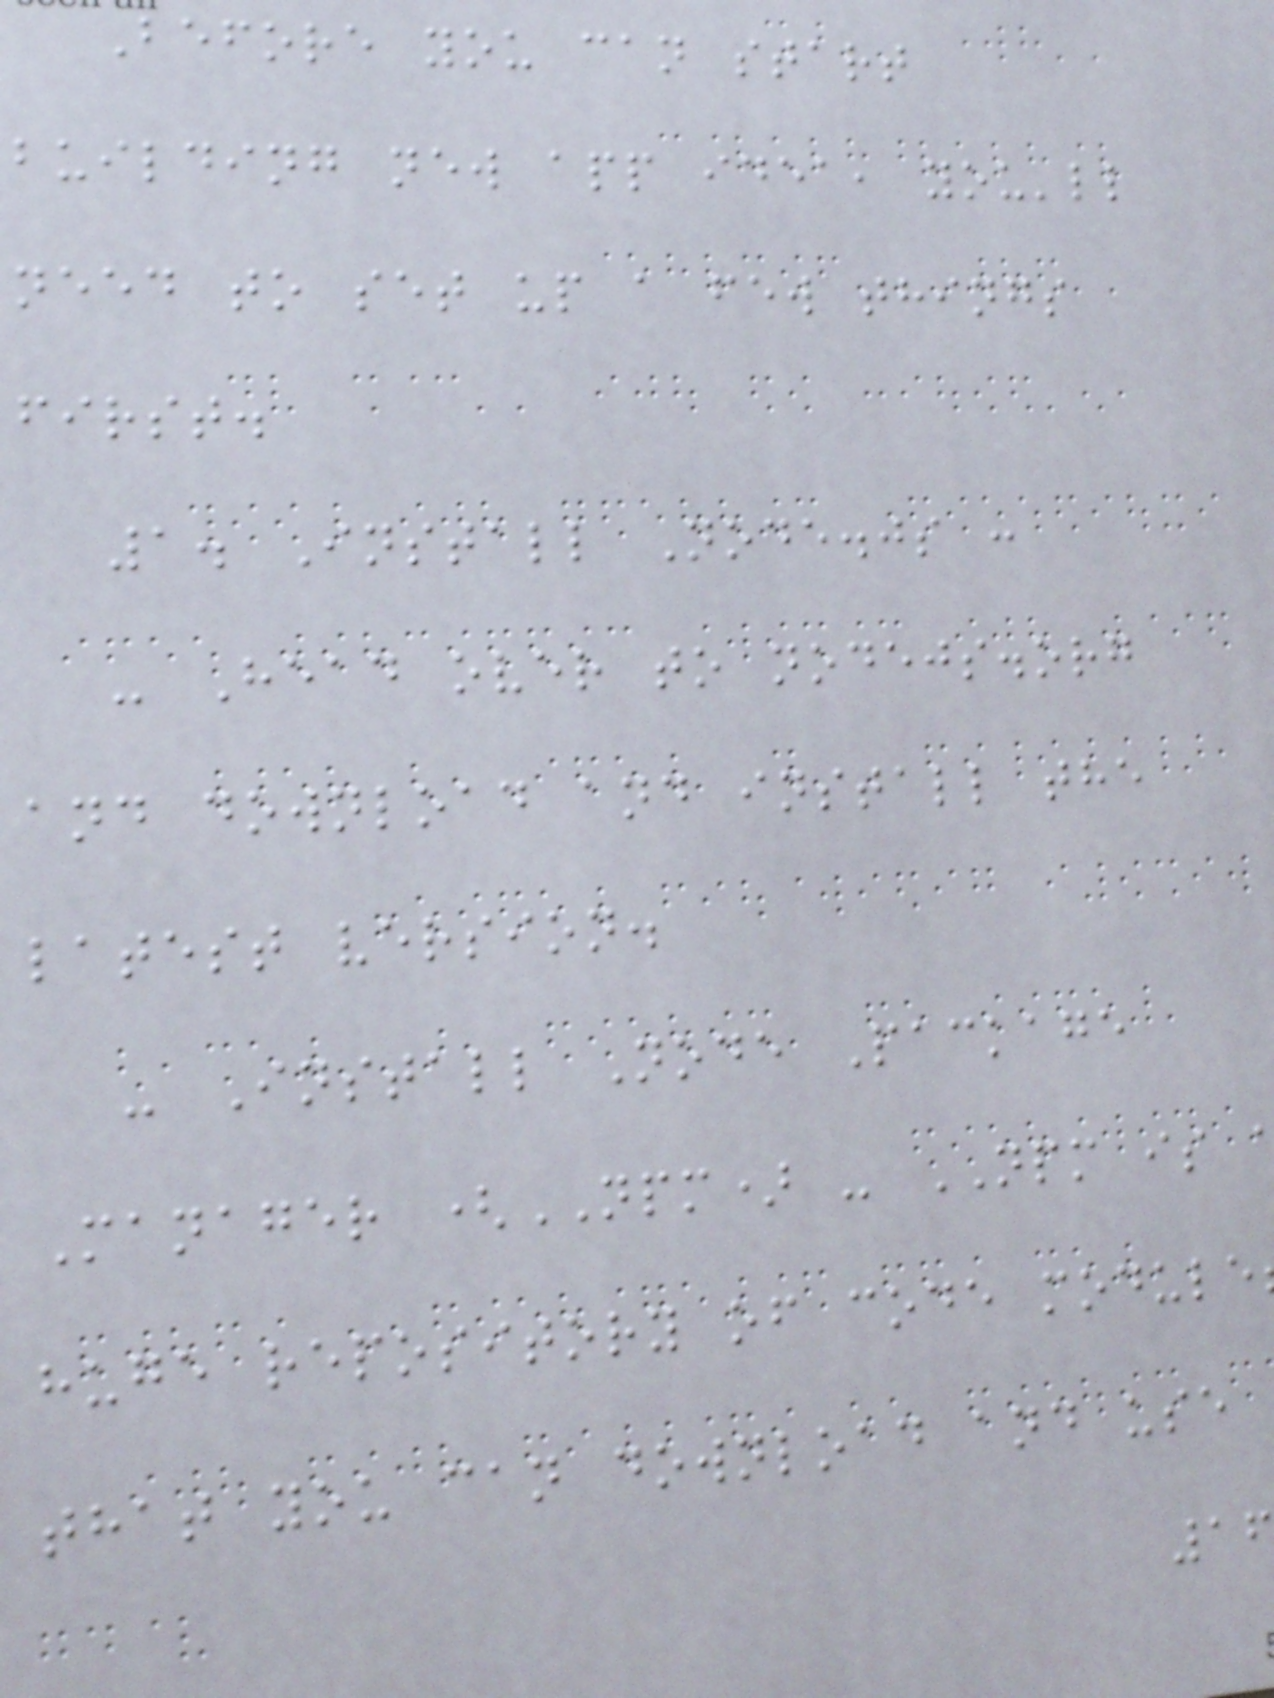Before you can start
building new app idea, you'll
need to set up a few things
first.
1. Install Node.js :
- Head over to nodejs.org
and download and install the
latest version.
- Install Node Package
Manager (NPM) - NPM is
huge repository of code module
that you can download and use
